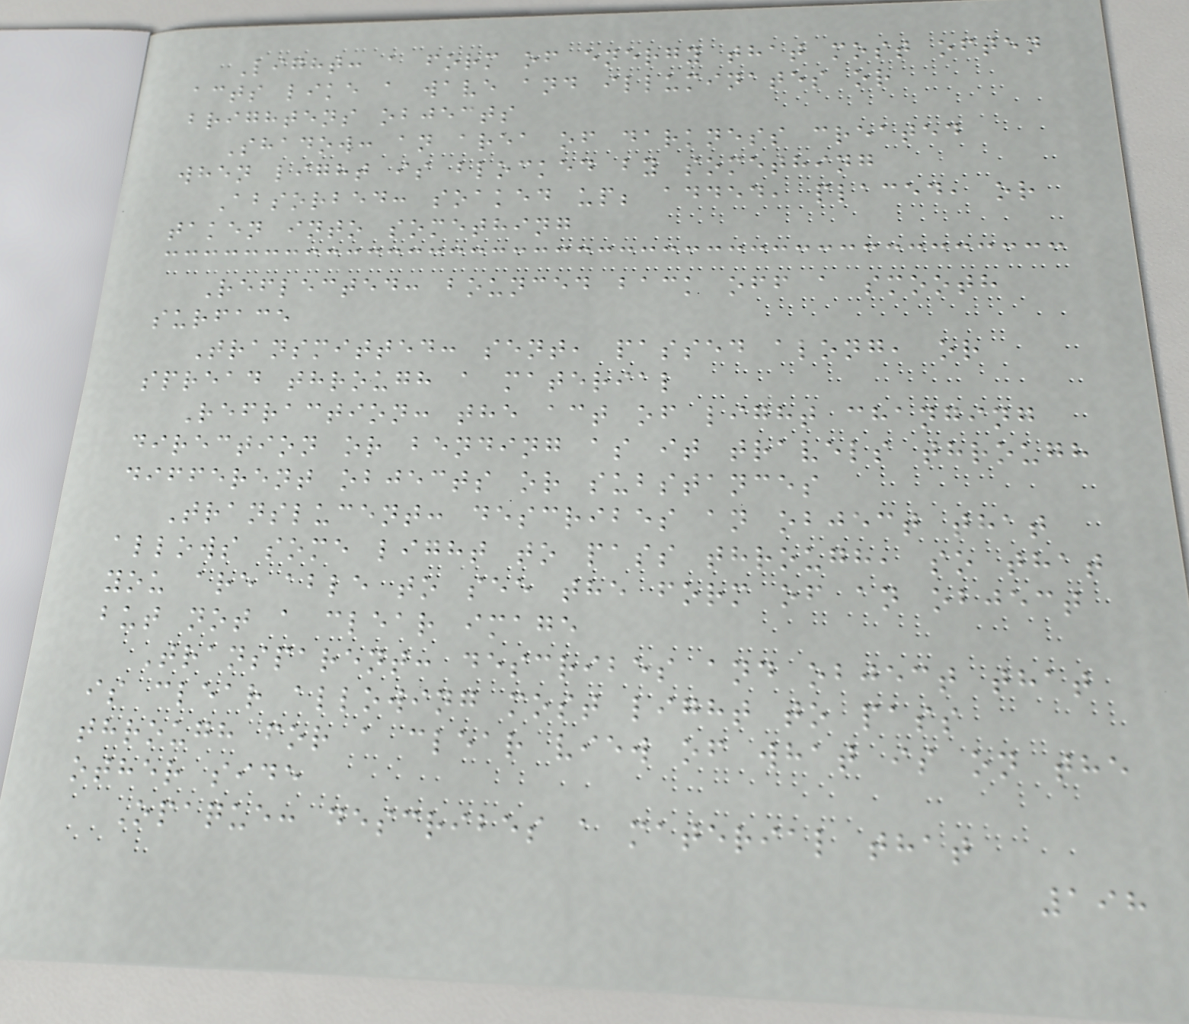Light: a form of energy that most often
acts like a wave and illuminates or
brightens objects
Shadow: an area of darkness created
when light is blocked by something
Absorbed: soaked up; added, placed, or
taken into something
Reflected: bounced back off a smooth
surface
Transmitted: sent, passed along, or
spread through a material
Refraction: the act of light changing
direction or bending as it travels through
different objects or substances
Translucent: describes an object that
allows some light to pass through, so that
you are able to see the form of an object
but not a clear image
Transparent: describes and object that
is clear allowing most light to pass
through for a clear view of what is on the
other side
Opaque: describes a material that
198
